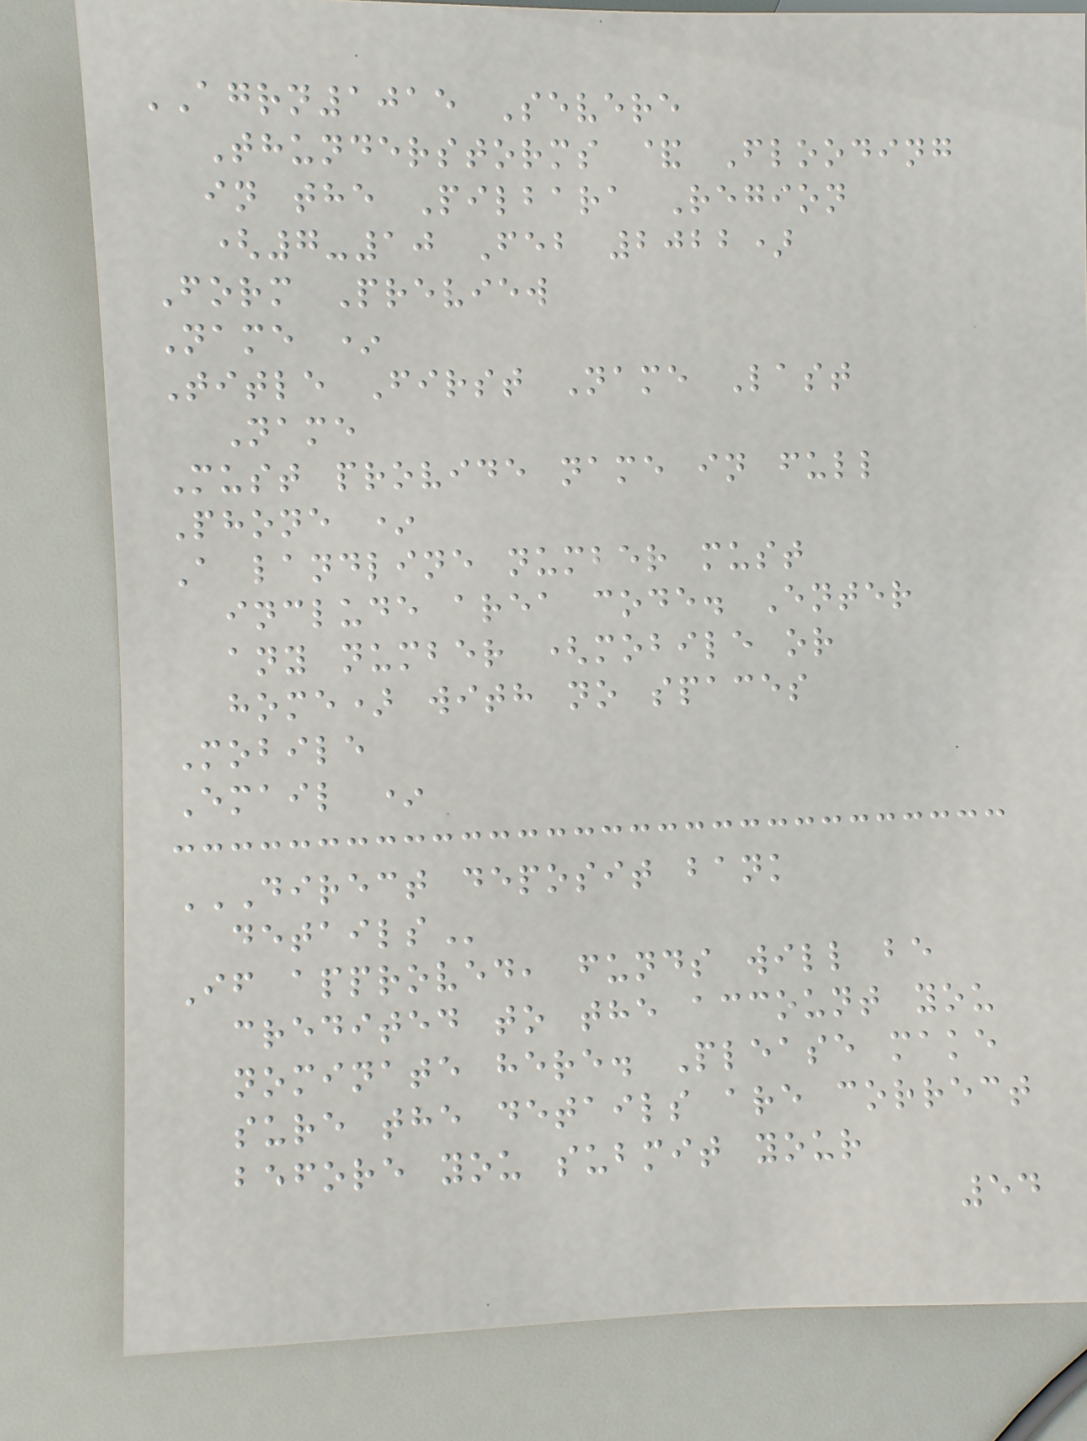AGRN1015 Severe
Thunderstorms & Flooding
in the Pilbara Region
(7-10 Feb 2022)
Form Preview
Name *
Title First Name Last
Name
Must provide name in full
Phone *
A landline number must
include area code. Enter
any number (mobile or
home) with no spaces
Mobile
Email *
DIRECT DEPOSIT BANK
DETAILS
If approved, funds will be
credited to the account you
nominate here. Please make
sure the details are correct
before you submit your
54
